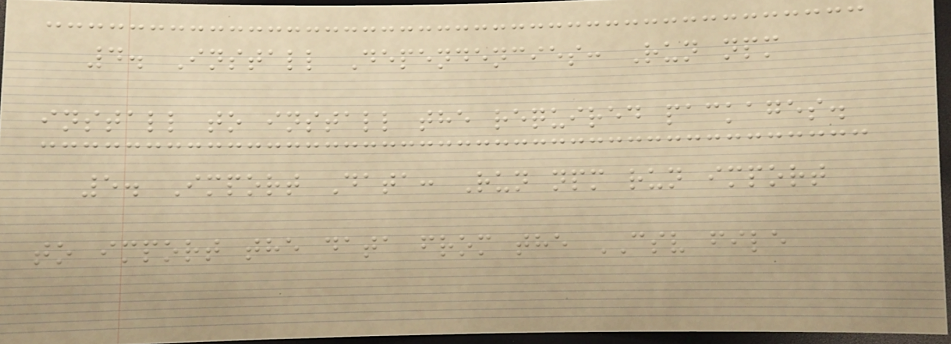4. Install Dependencies: Run npm
install to install the required packages.
5. Import Data: Run npm run import
to import the data from the CSV file
